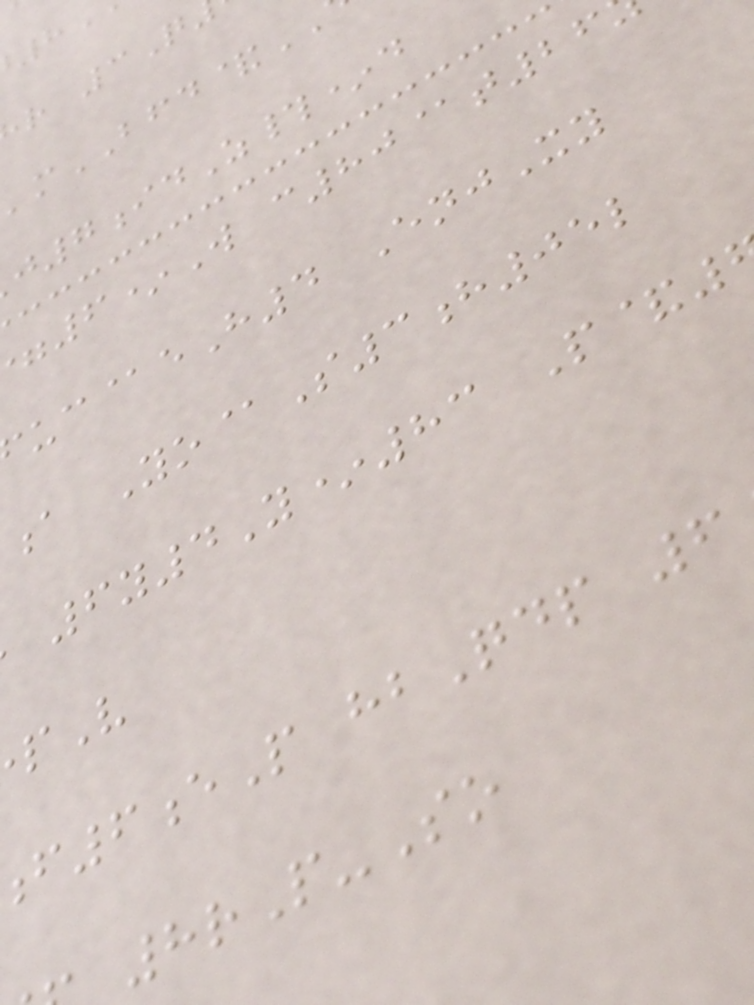r 3Q
7idZ#*d
6*W c80@t26
@eH4 EnjXy
a Yo@S3h05l
6y4Y*83 P&
f6eP hbQdp 6
8rP-So
